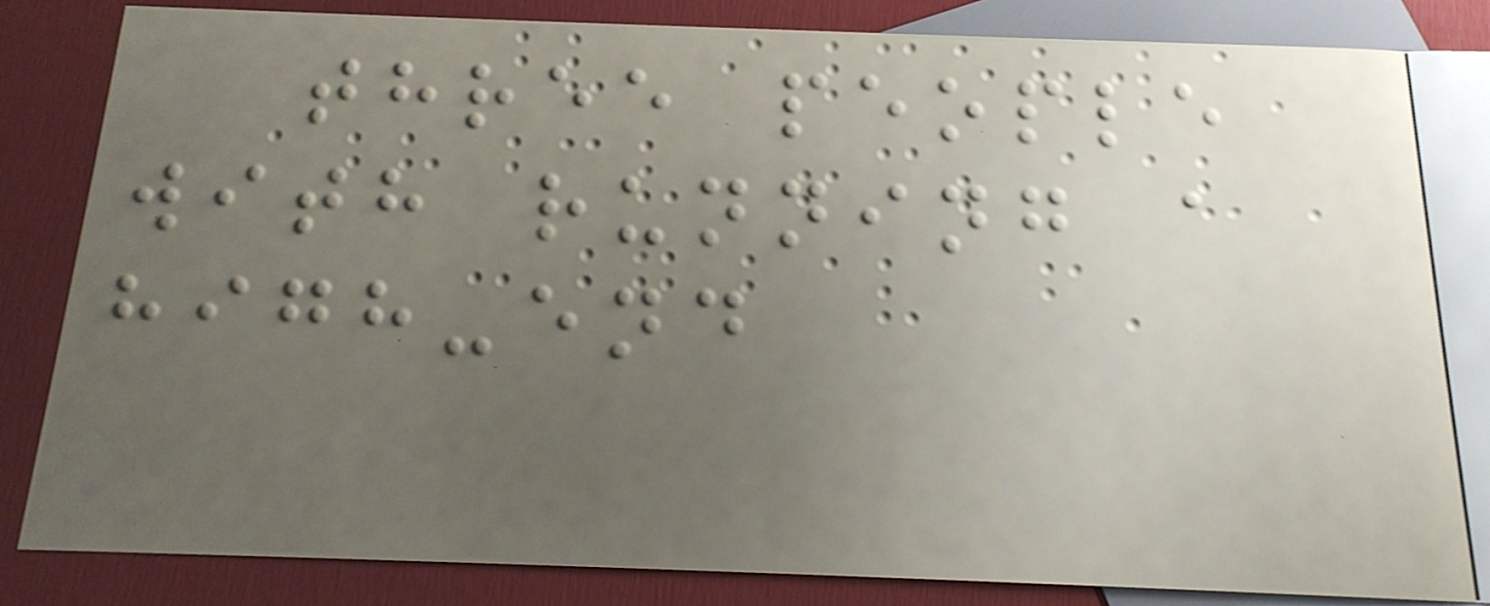three people
with running a
high-end
